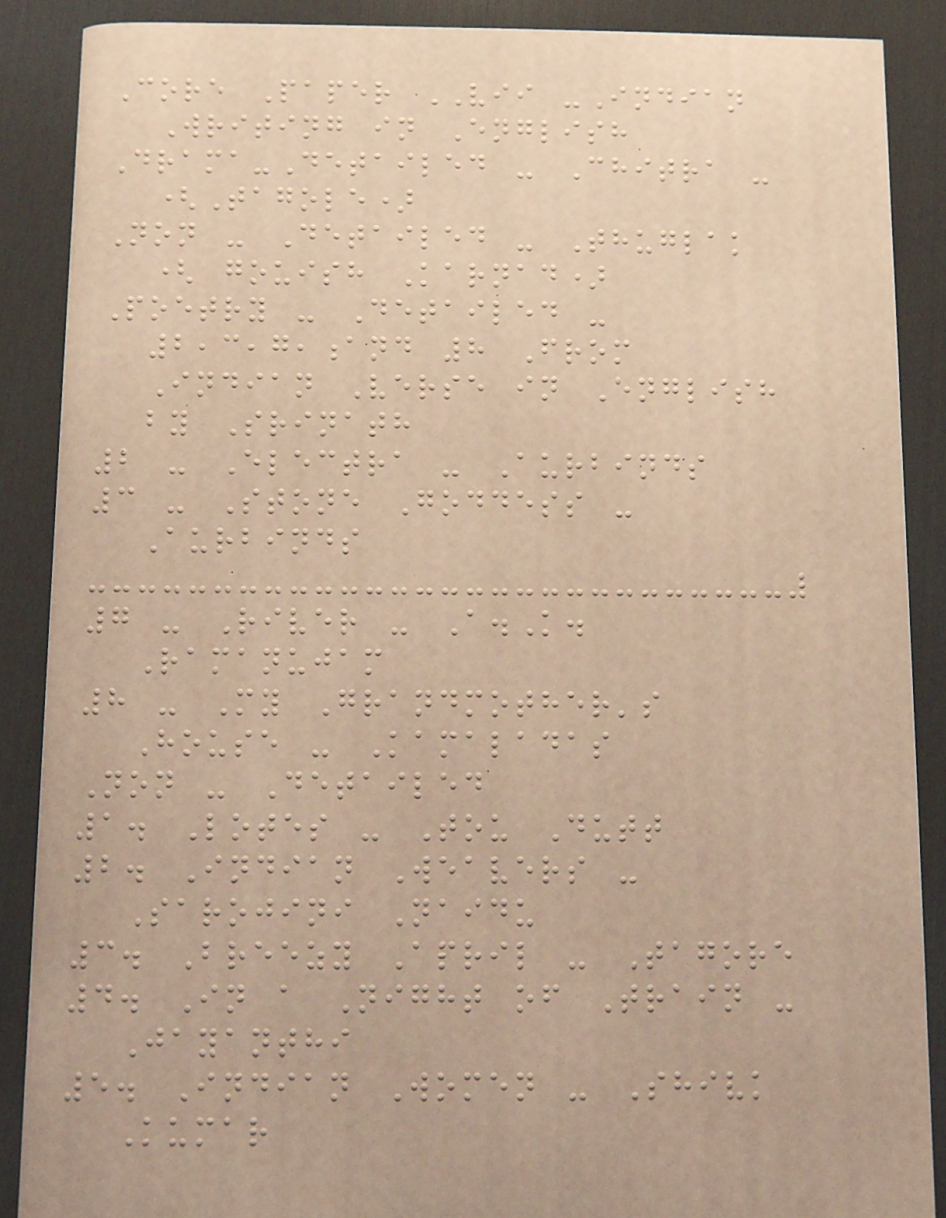Core Paper VII -Indian
Writing in English
Drama-Detailed - Chitra -
(Tagole)
Non - Detailed - Thuglak
( gouish Karnad)
Poetry - Detailed -
2,3,7,and 8 From
Indian Verse in English
by Srinath
2 - Electra - Aurbinds
3 - Stone Goddess -
Aurbinds
7 - River - A.K.
Ramanujam
8 - My Grandmother's
House - Kamaladas
Non - Detailed
1. Lotes - Tou Dutt
2. Indian Weavers -
Sarojini Naidu
3. Breezy April - Tagore
4. In a Night of Train -
Jayanthi
5. Indian Women - Shivk
Kumar
